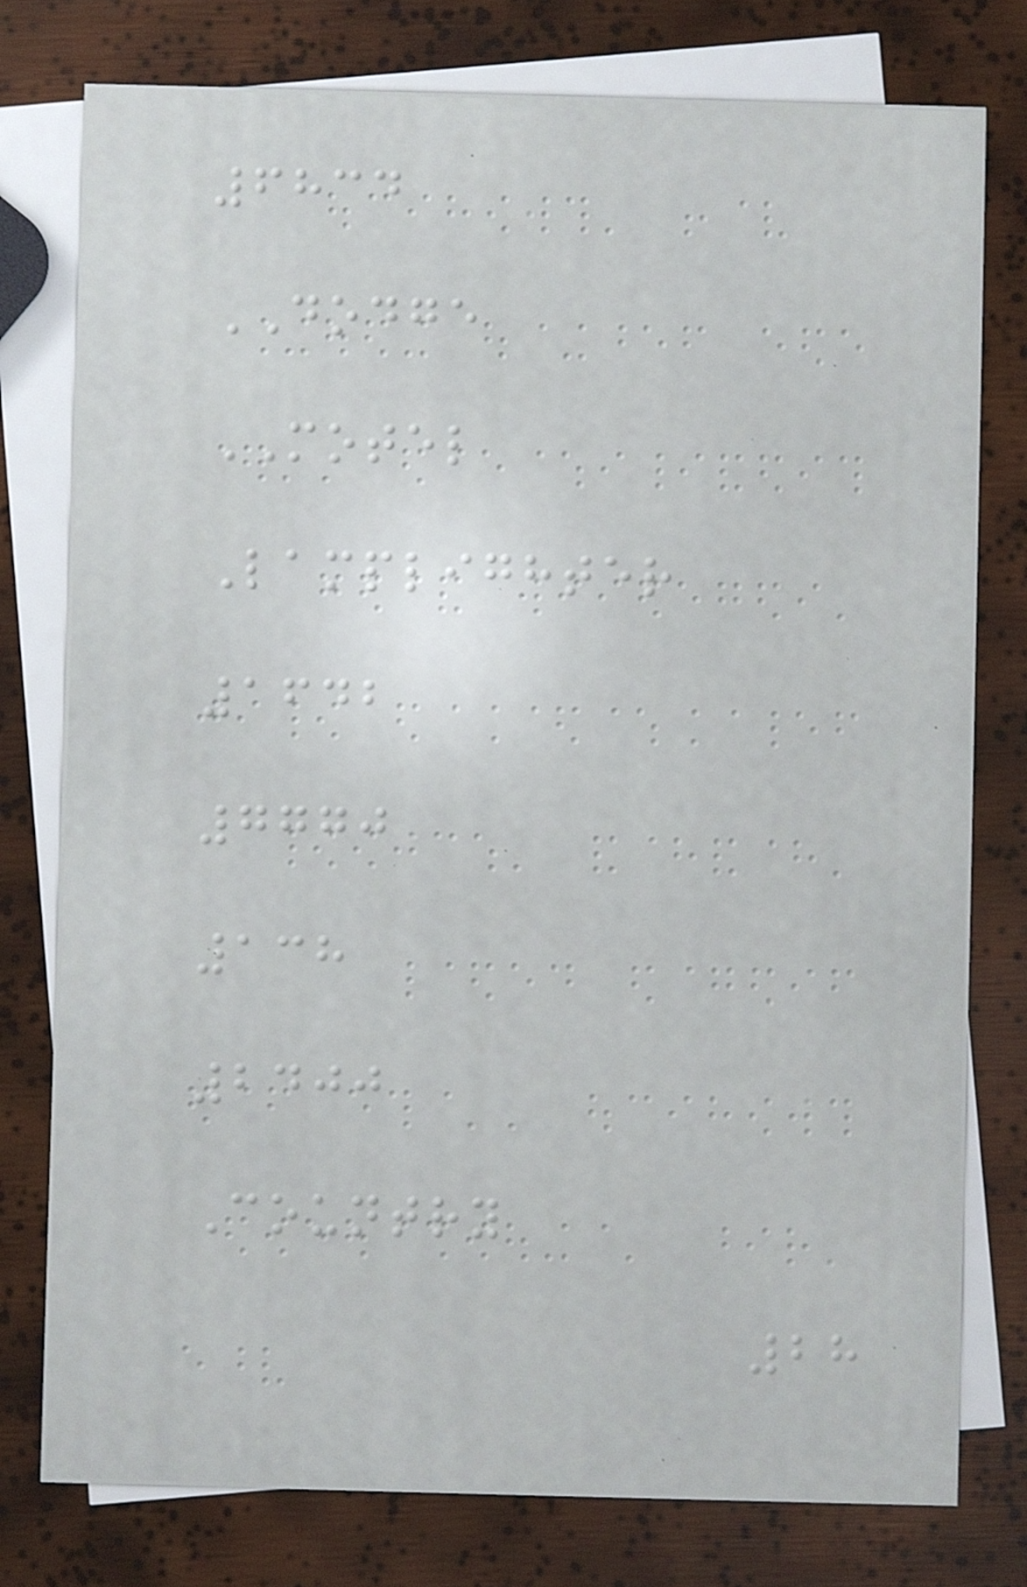6834
DODGE
MOTEL
Lamplighter
1642
7770
138
2400
Country
28
